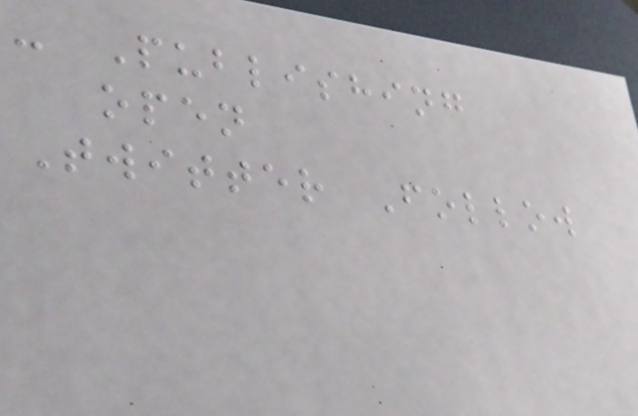- Publishing
open
Twitter Follow
